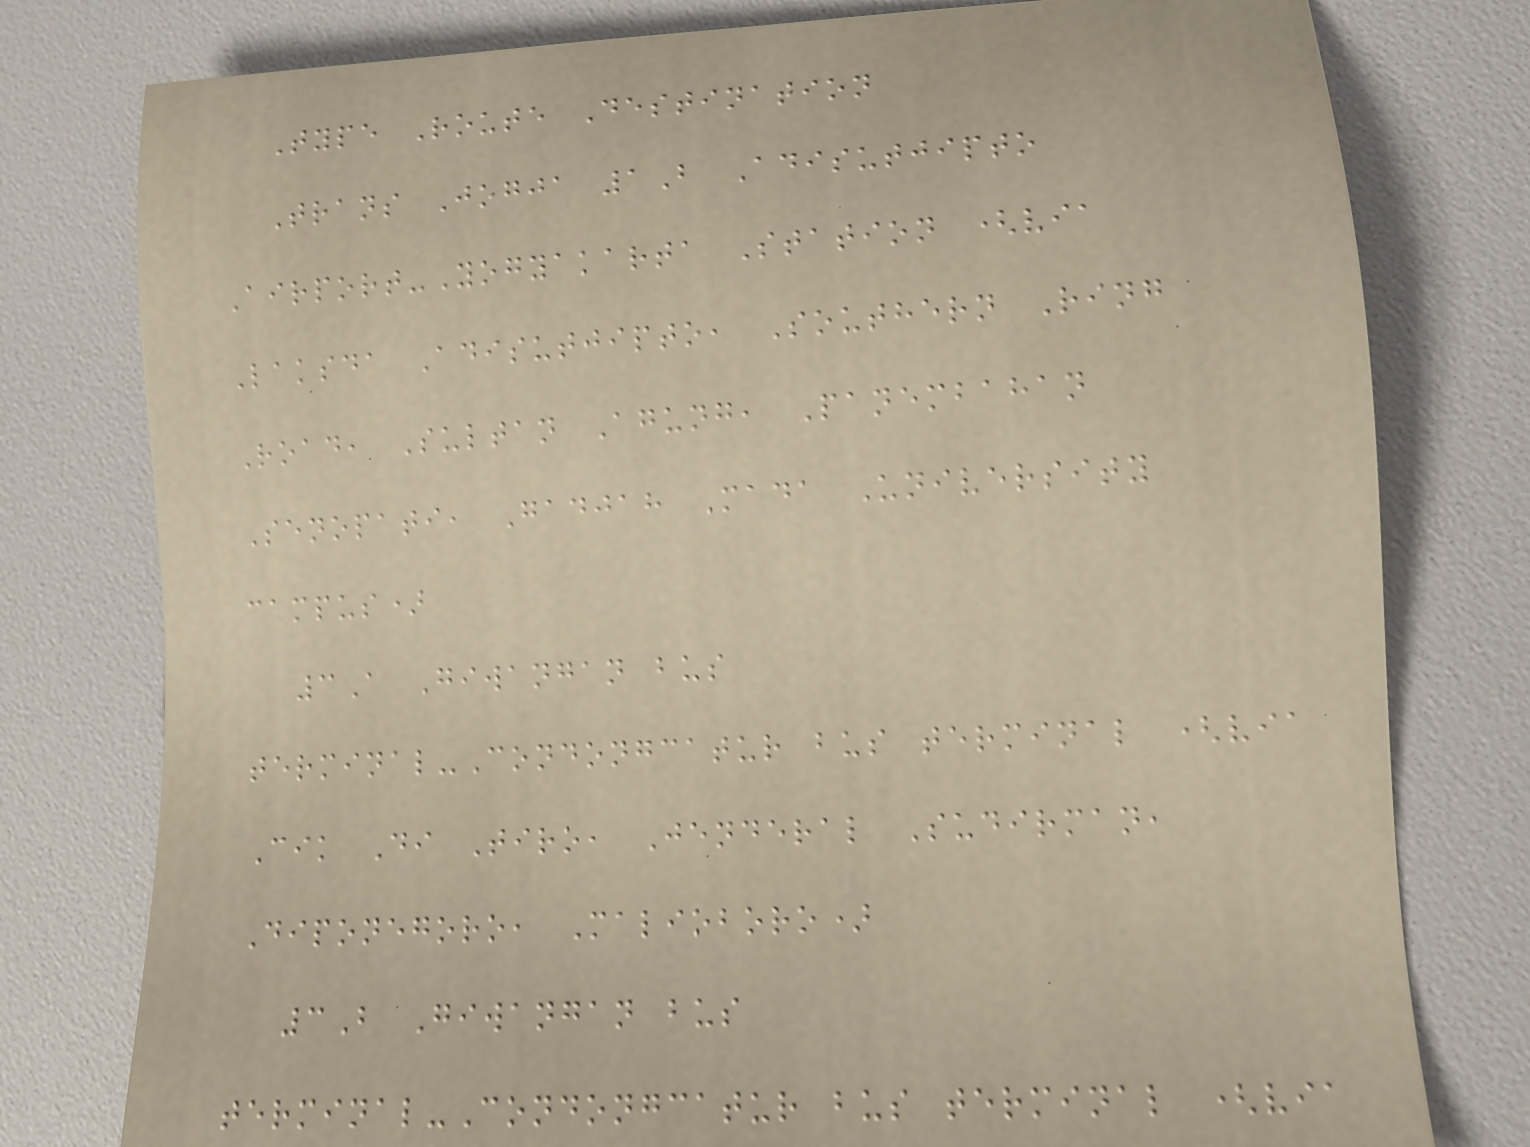Type Route Destination
Trans Jogja 1B Adisutjipto
Airport-Yogyakarta Station (via
Laksda Adisutjipto, Southern Ring
Road, Sultan Agung, Panembahan
Senopati, Gadjah Mada University
campus)
3A Giwangan bus
terminal-Condongcatur bus terminal (via
Cik Di Tiro, Jenderal Sudirman,
Diponegoro, Malioboro)
3B Giwangan bus
terminal-Condongcatur bus terminal (via
